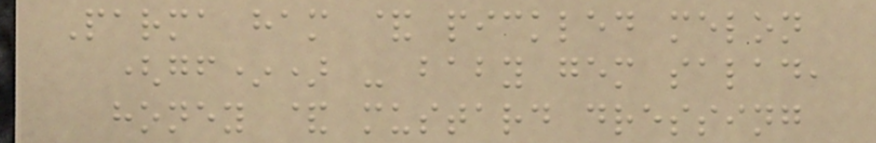Parma ham & pickled melon
(gf*) - baby gem salad,
honey & mustard dressing
